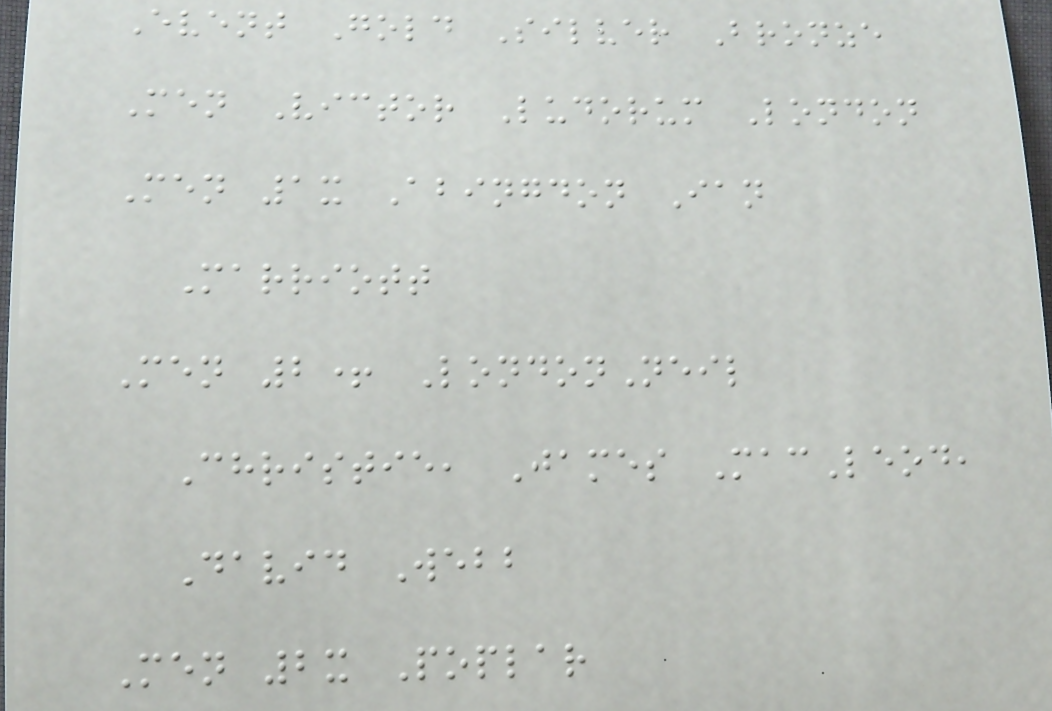Event Gold Silver Bronze
Men Victor Ludorum London
Men 1x Abingdon Ian
Marriott
Men 2+ LondonNeil
Christie, James MacLeod,
David Webb
Men 2x Poplar
